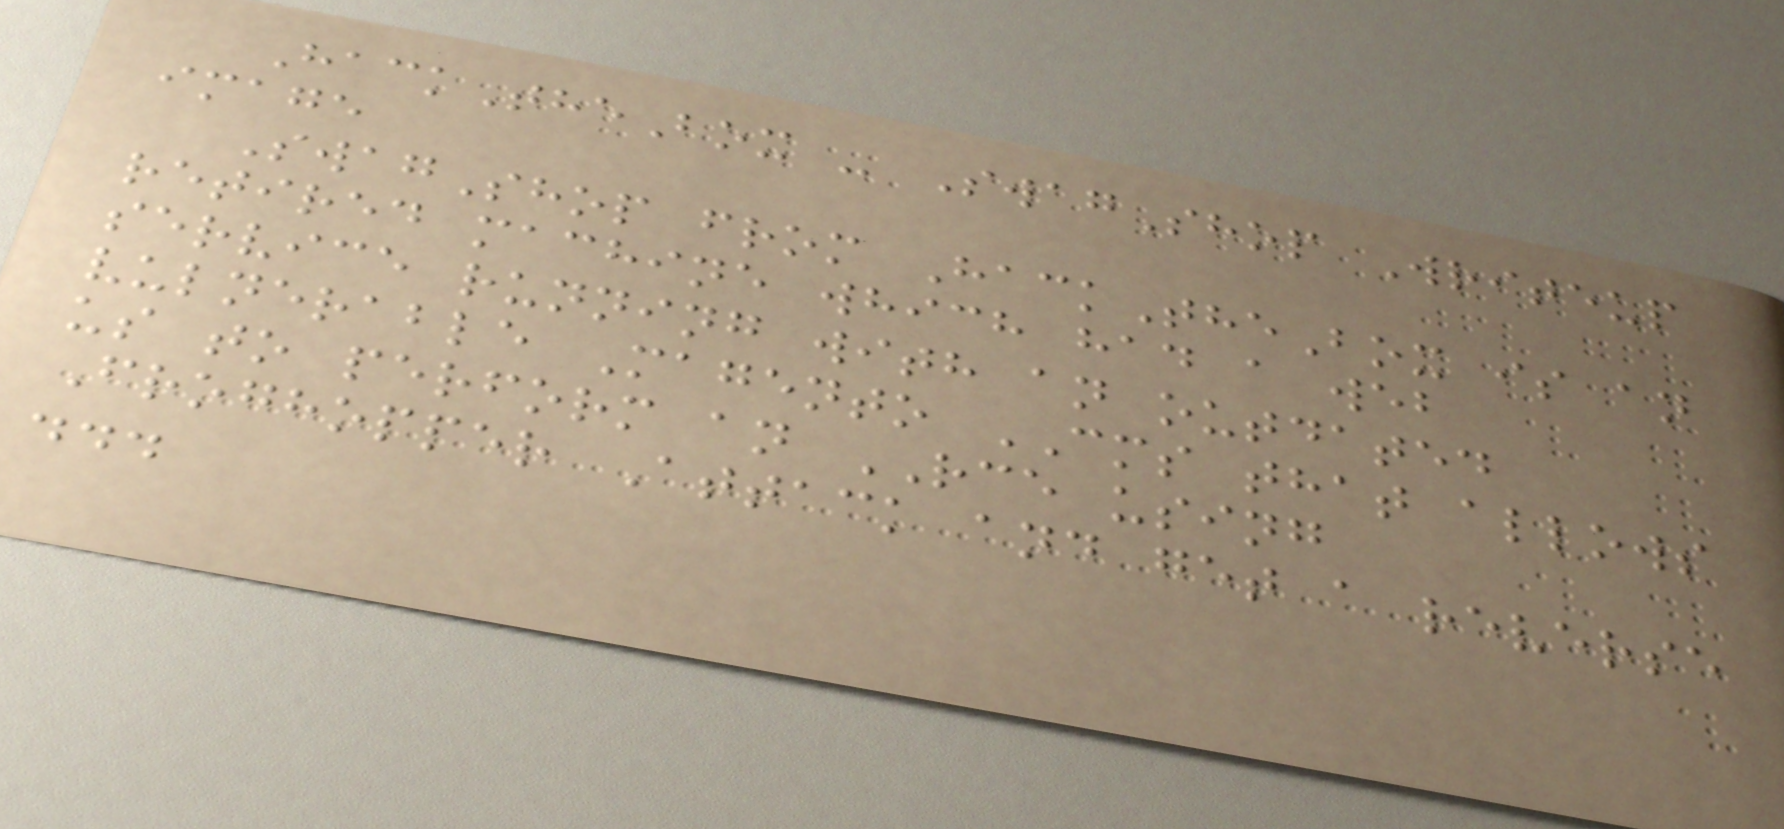HackTheBox - SwagShop Writeup
image
SwagShop from HackTheBox is an
retired machine which had a web
service running with an outdated
vulnerable Magento CMS that allows
us to perform an RCE using
Froghopper Attack and get a reverse
...
